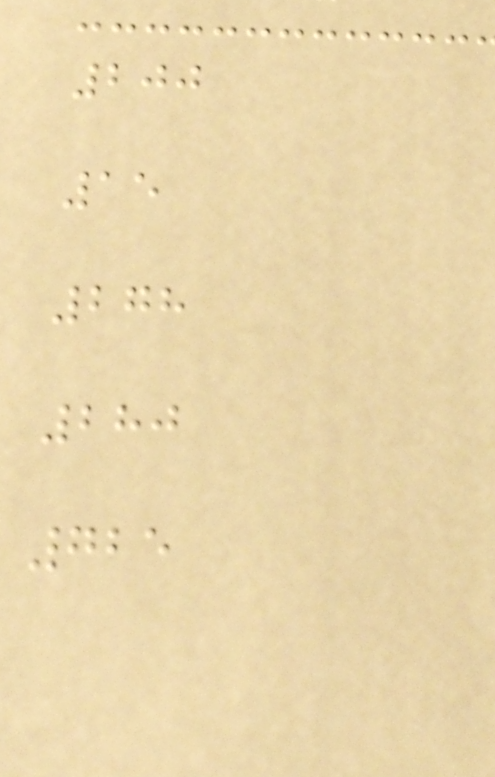200
15
278
280
725
